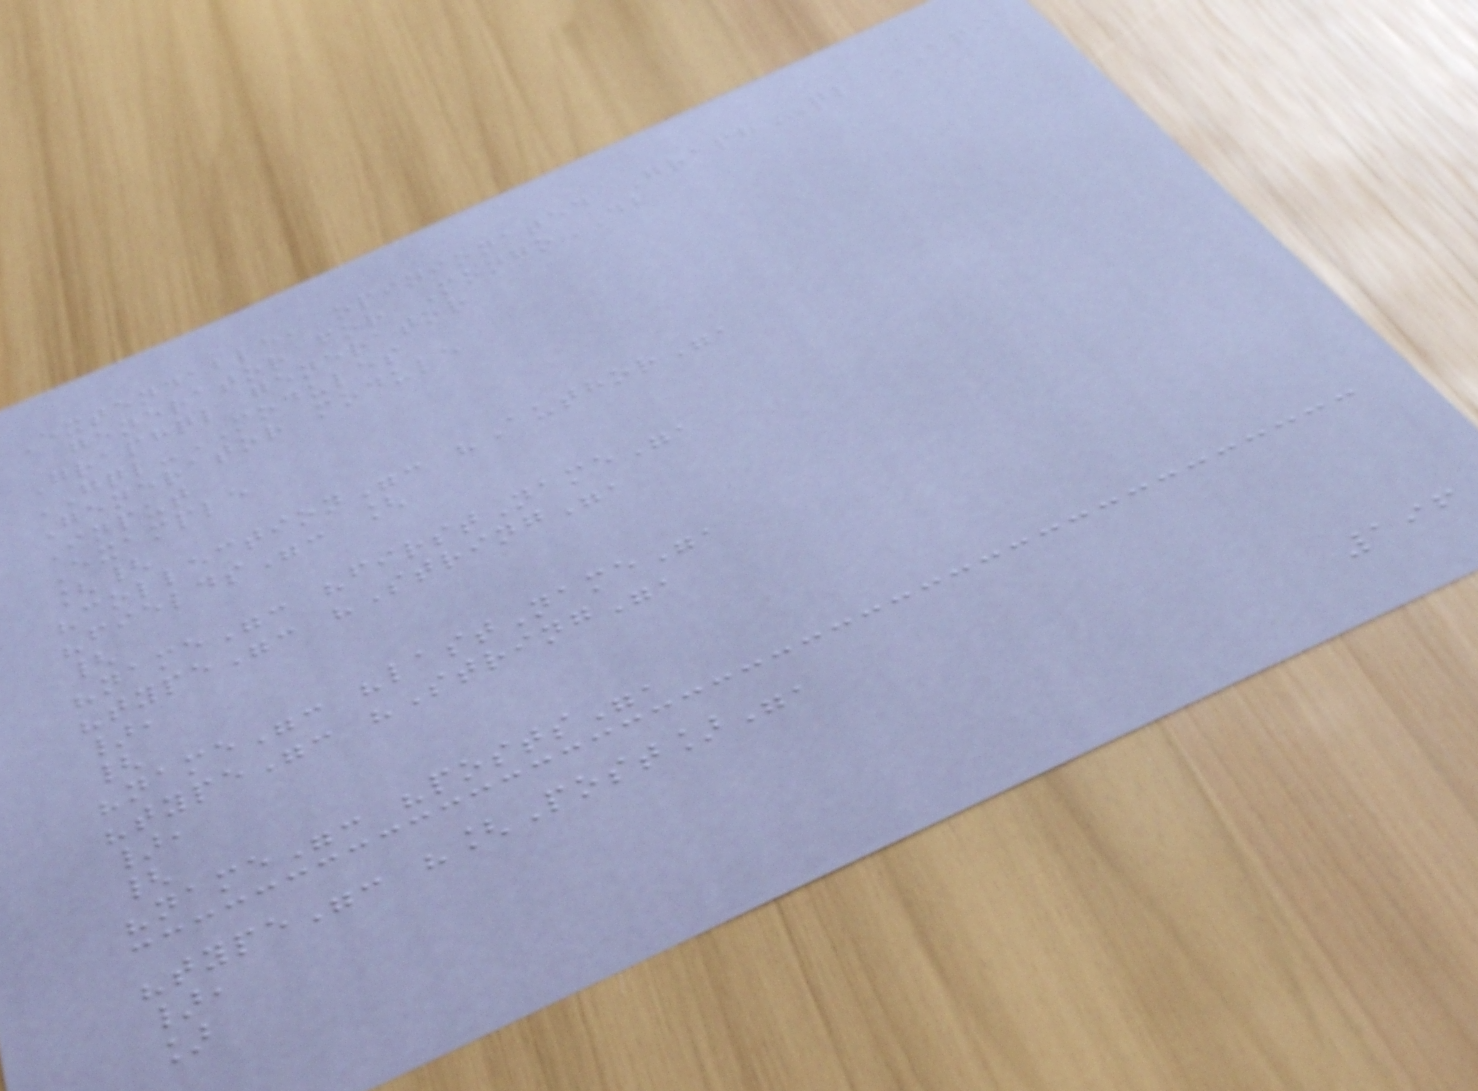Extendable, opinionated GraphQL API
generator for MongoDB
Graphql generator
GQL-MODULES
Generator module
Input
Example
[{
"collection": "Author",
"fields": [
{
"name": "firstName",
"type": "String",
},
{
"name": "lastName",
"type": "String",
},
{
"name": "posts",
"type": "[Post]",
},
]
196
